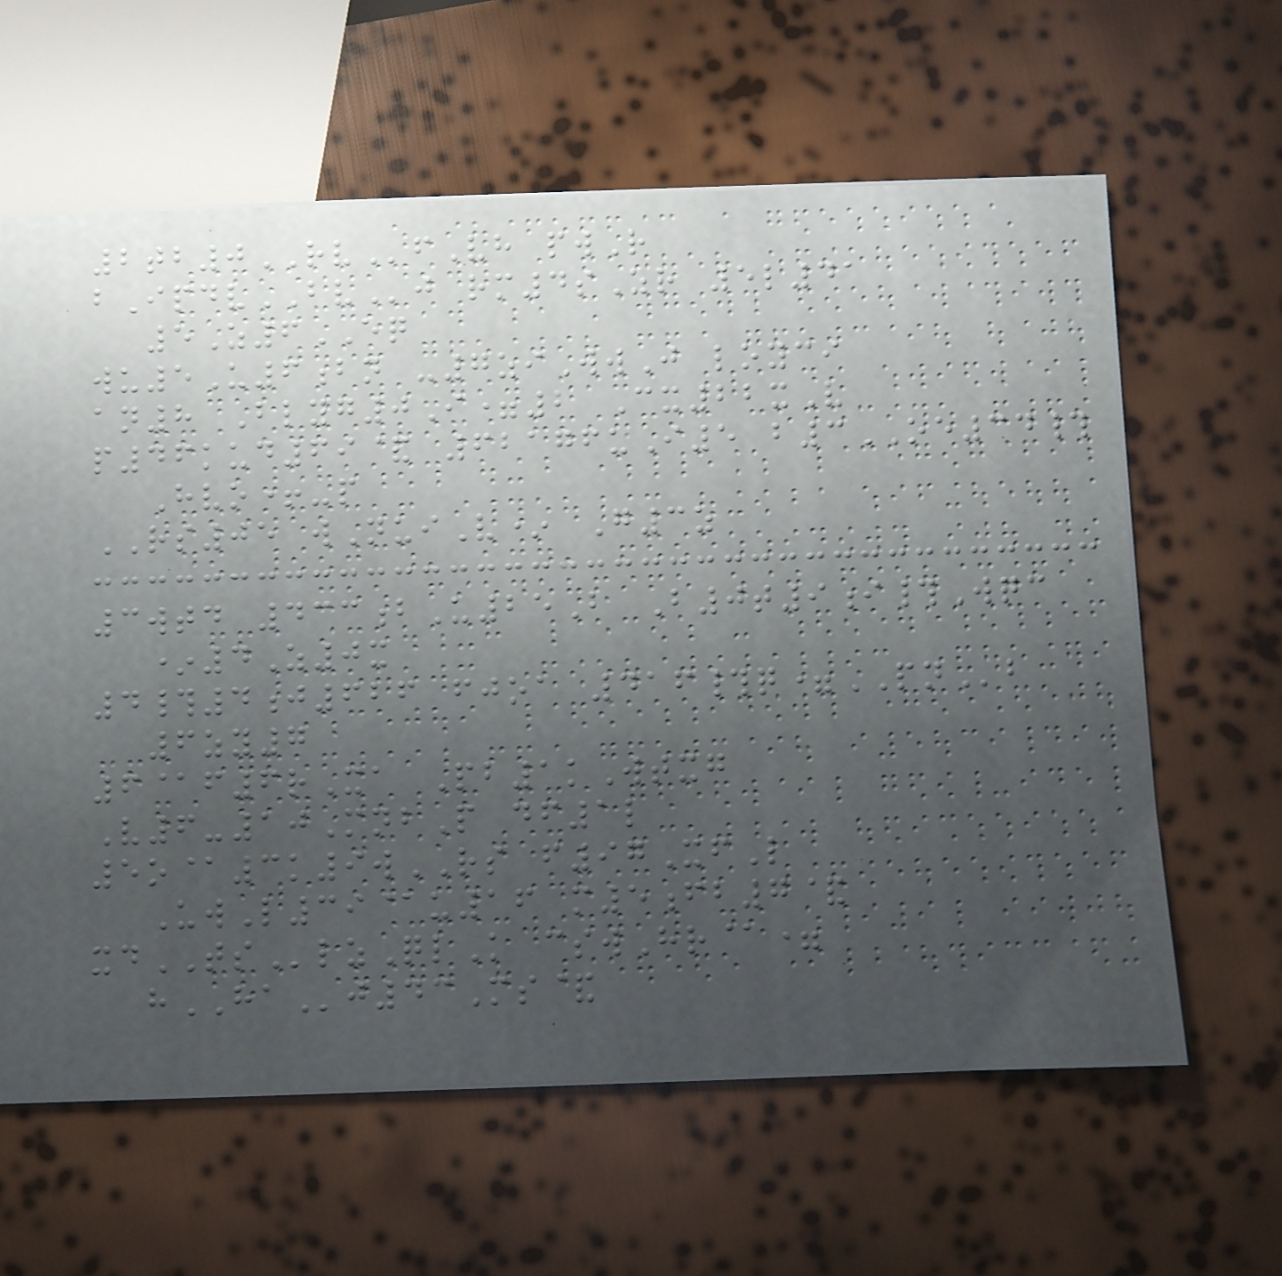2tb0RVfVh pwR
bIpdvBVj rm4sZr 5l41
5Z6EQ
wu5U6bn -7ziWwJ loyci
an8 Blyg0I=2 Cx22xV
p46kud69& 62176uI5 b3OE34#
Hvo+-p
RS05 wNuiV* G3z
3wtd 433bU25B B0t9i#Wqc
*4Z0x
4#4j626 fjoa 416#q=PNb
6zy7
6@f6rXa Pb1kWtxg
V6-10MnbP df1l
5o@3k9wRS f97XfL
UwL39@u16 m5fb7&
xdTSlzQlK cswHr@=
hHAj43Ms&
